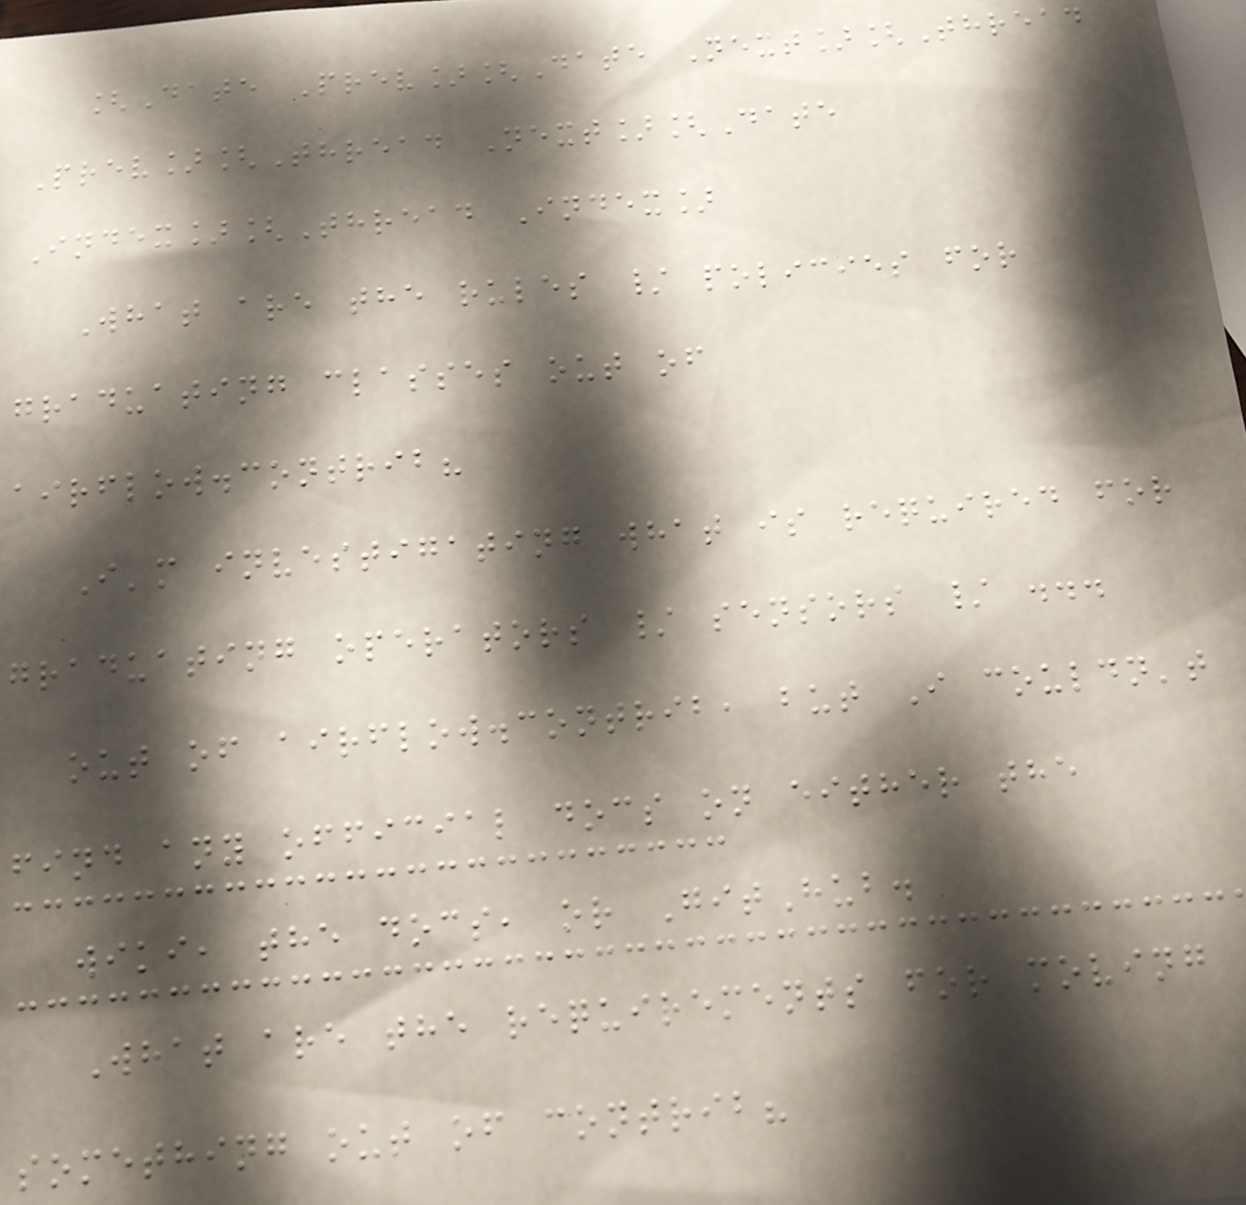[Date Prev][Date Next][Thread
Prev][Thread Next][Date
Index][Thread Index]
What are the rules / policies for
graduating classes out of
airflow.contrib?
I'm investigating what is required for
graduating operators / sensors / ...
out of airflow.contrib, but I couldn't
find any official docs on either the
wiki, the docs, or GitHub.
What are the requirements for moving
something out of contrib?
